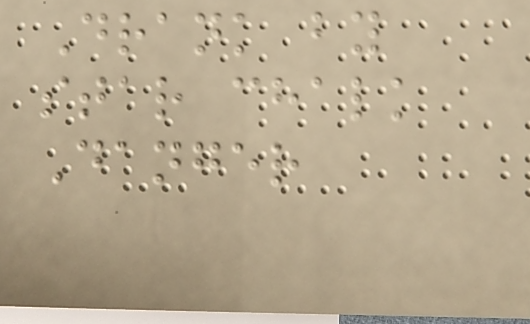Drank by
star chalk
Danger
